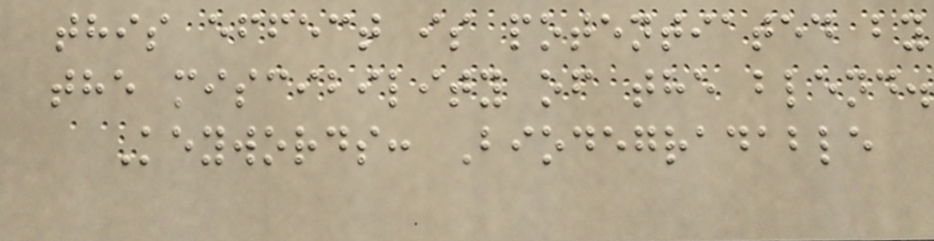this effect is potentiated by
the miscibility of the blend.
Keywords: Biodegradable
